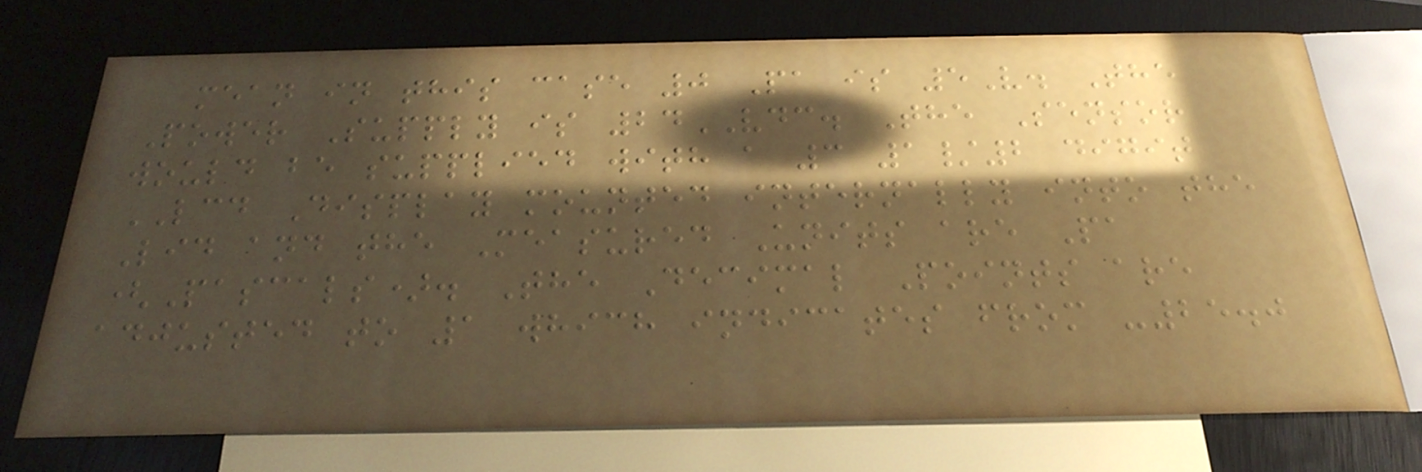mean in this case 0 Pa is 5V. The
Power Supply is 24VDC. The Sensor
would be supplied with a 3 1/2 digit
LCD Display mounted internally into the
Lid and the Measured Units are Pa
(Pascals). The Decimal Points are
adjusted to 1 which indicates from -25.0
